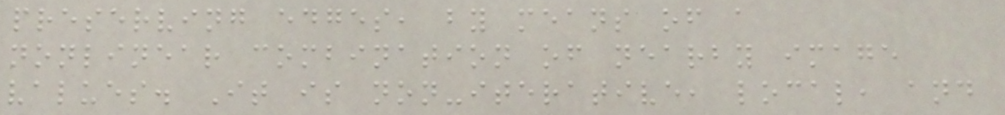preserving edges, by means of a
nonlinear combination of nearby image
values. It is non-iterative, local, and
